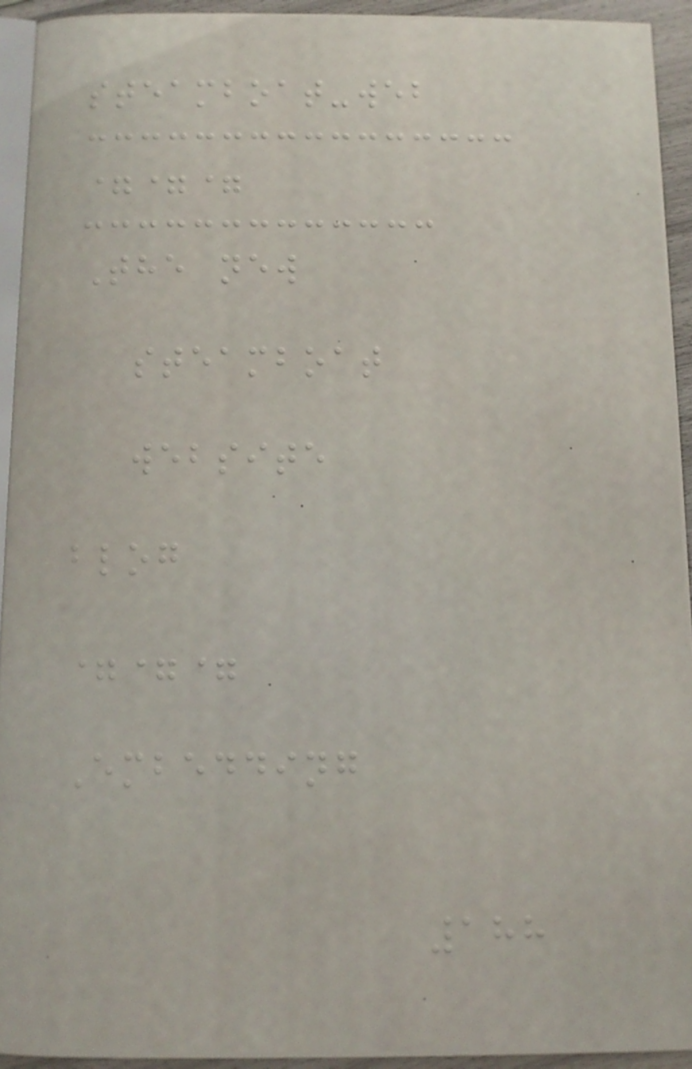steamboat-web
===
The new
steamboat
website
blog
===
Embedding
188
